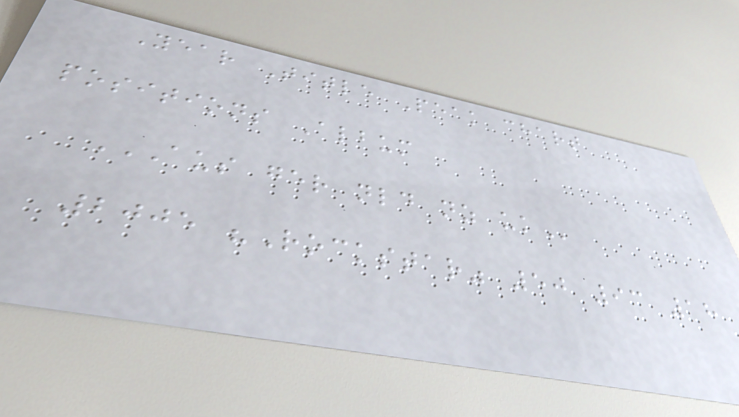Year Title Peak chart
positions Album
AUS GER NLD NZ UK
2005 "Rockstar" 50 93 18
